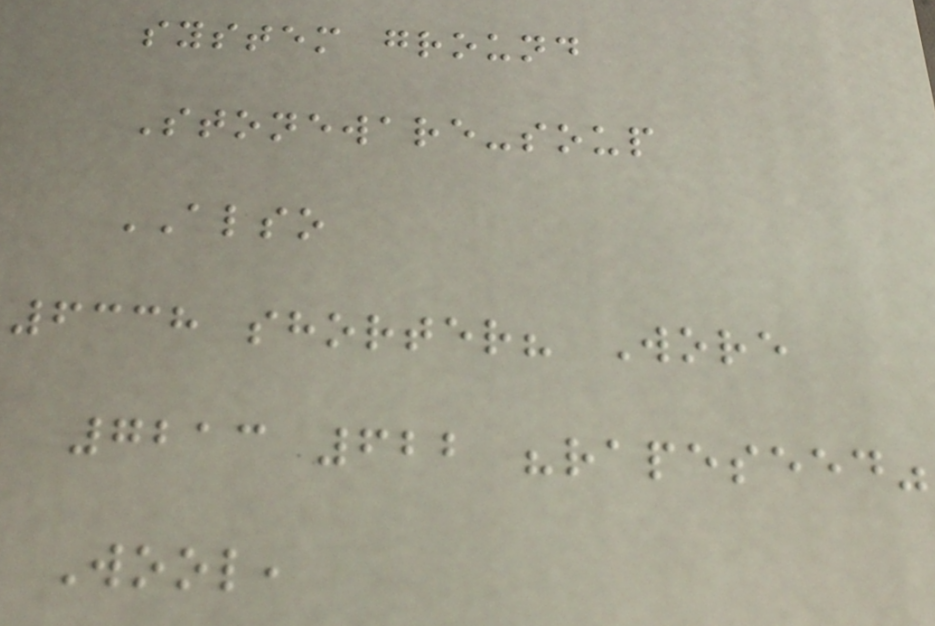system ground
Stoneware-soup
ALSO
6338 shorter? Wore
7213 622 "rapeseed"
Wool,
